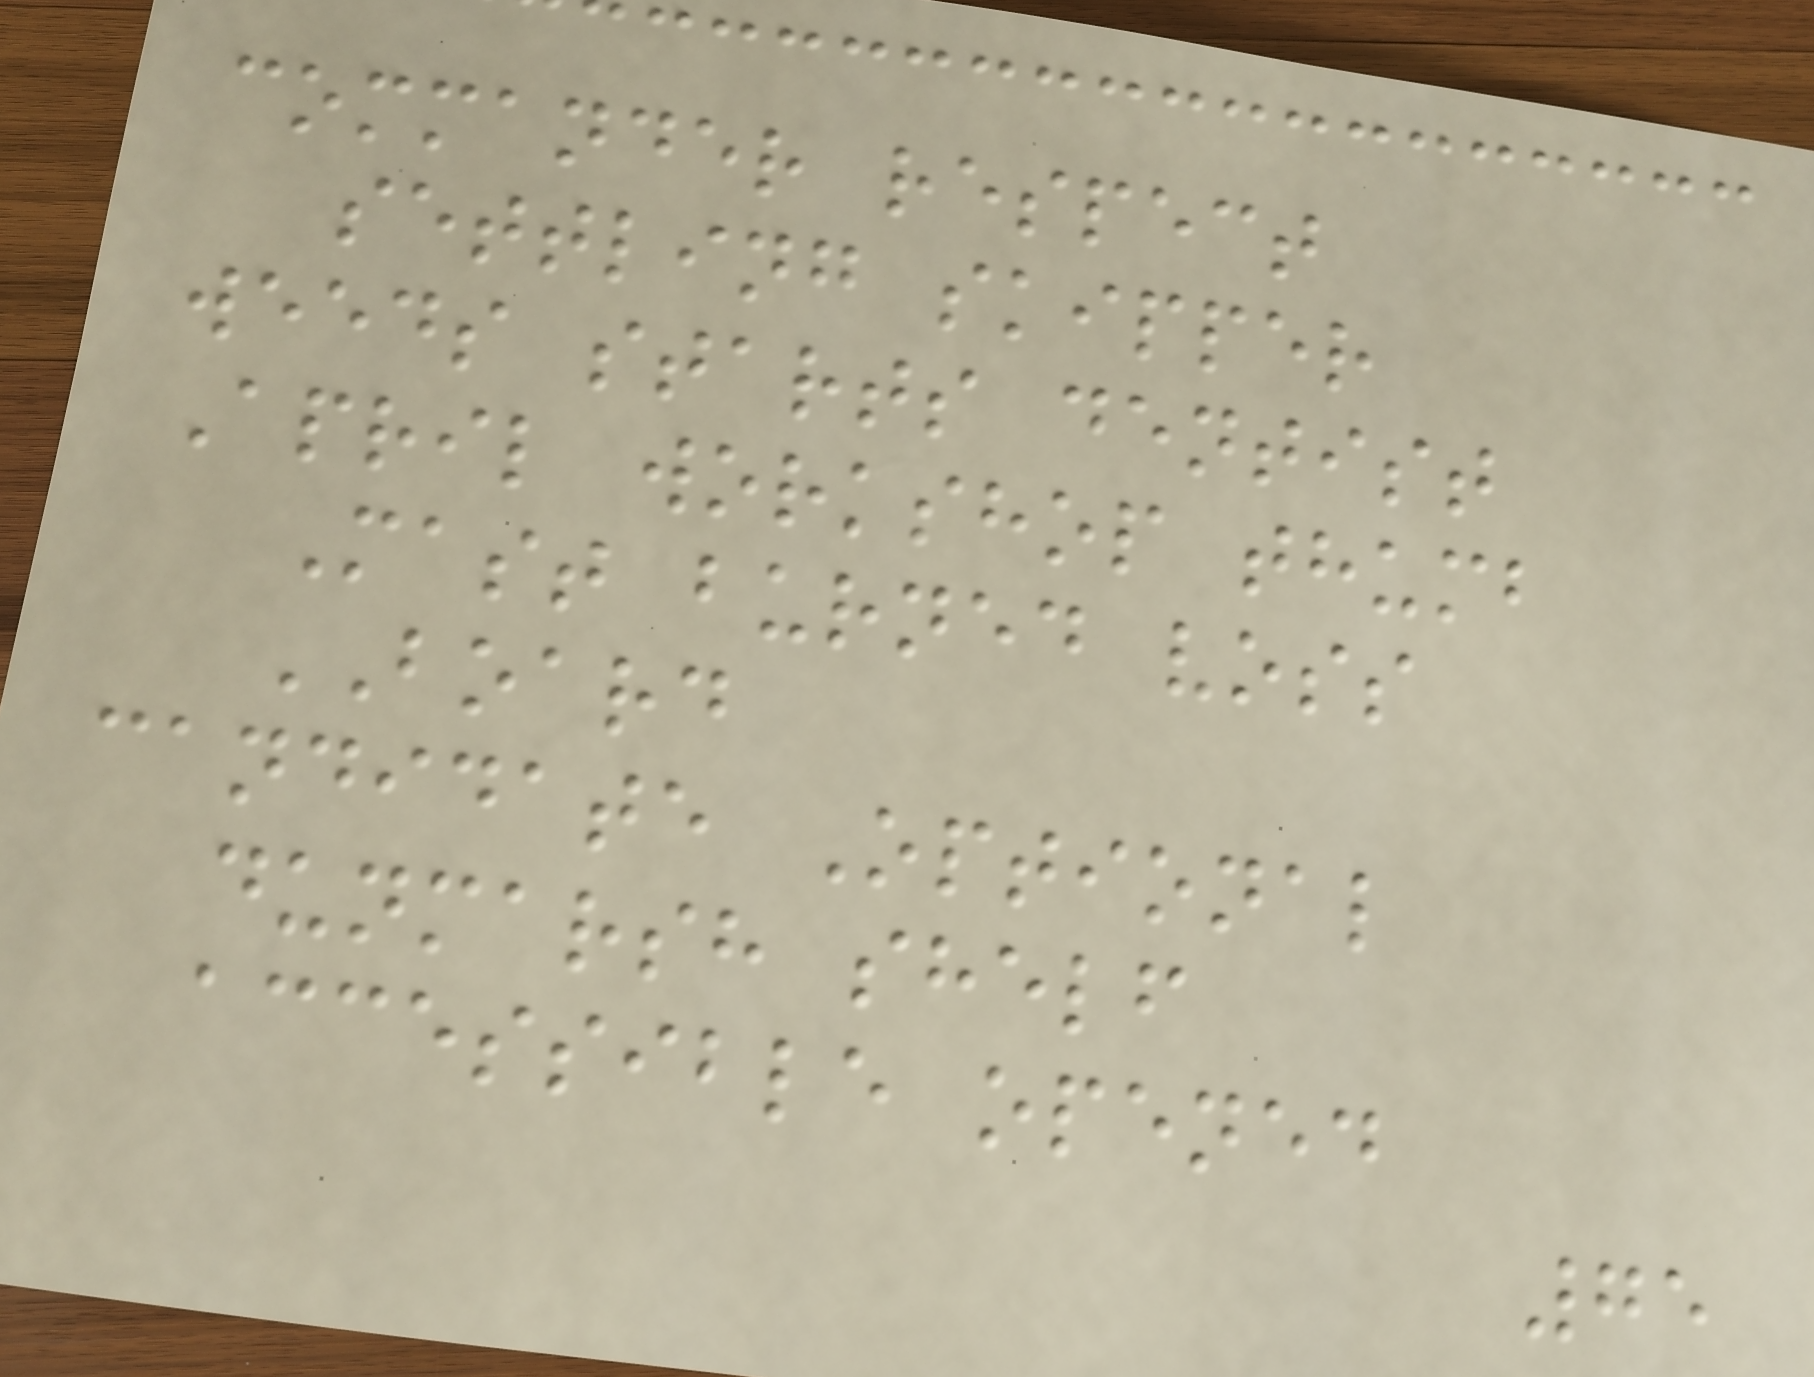commander respect
settling skipper
weeds starts dentist
April workshop thumb
Mast burned voss
BOARD
candidate Optional
dunmarsh shelf
accessible opened
75
